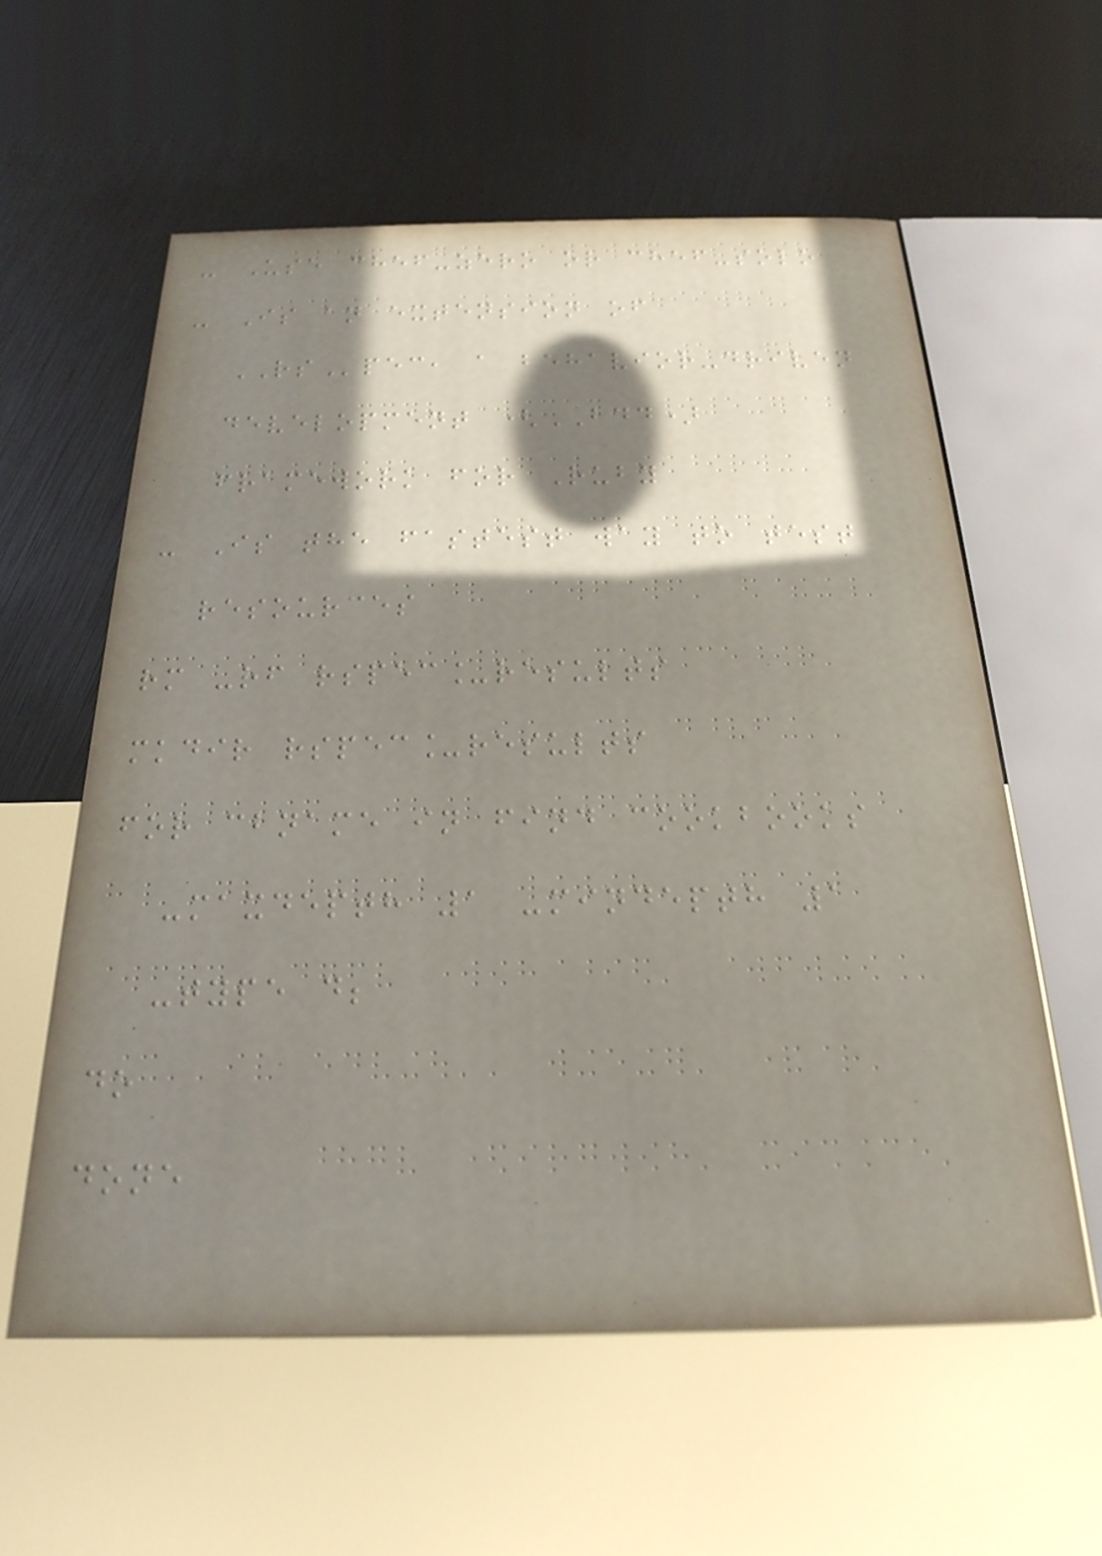- Use chef-zero or chef-solo
- Is an extension of
RSpec, a behavior-driven
development (BDD)
framework for Ruby
- Is the fastest way to test
resources
rm -rf rspec_results
mkdir rspec_results
for cbname in find cookbooks
-maxdepth 1 -mindepth 1
-type d;
do
done
